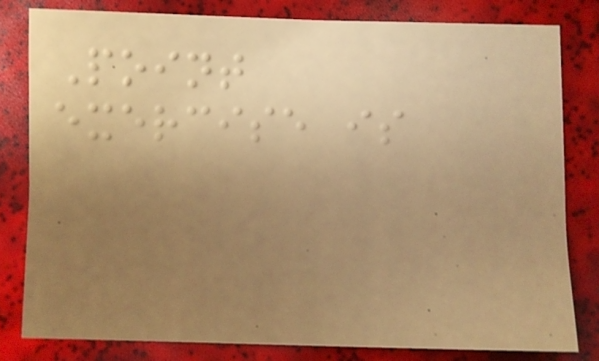Point
exercise is
